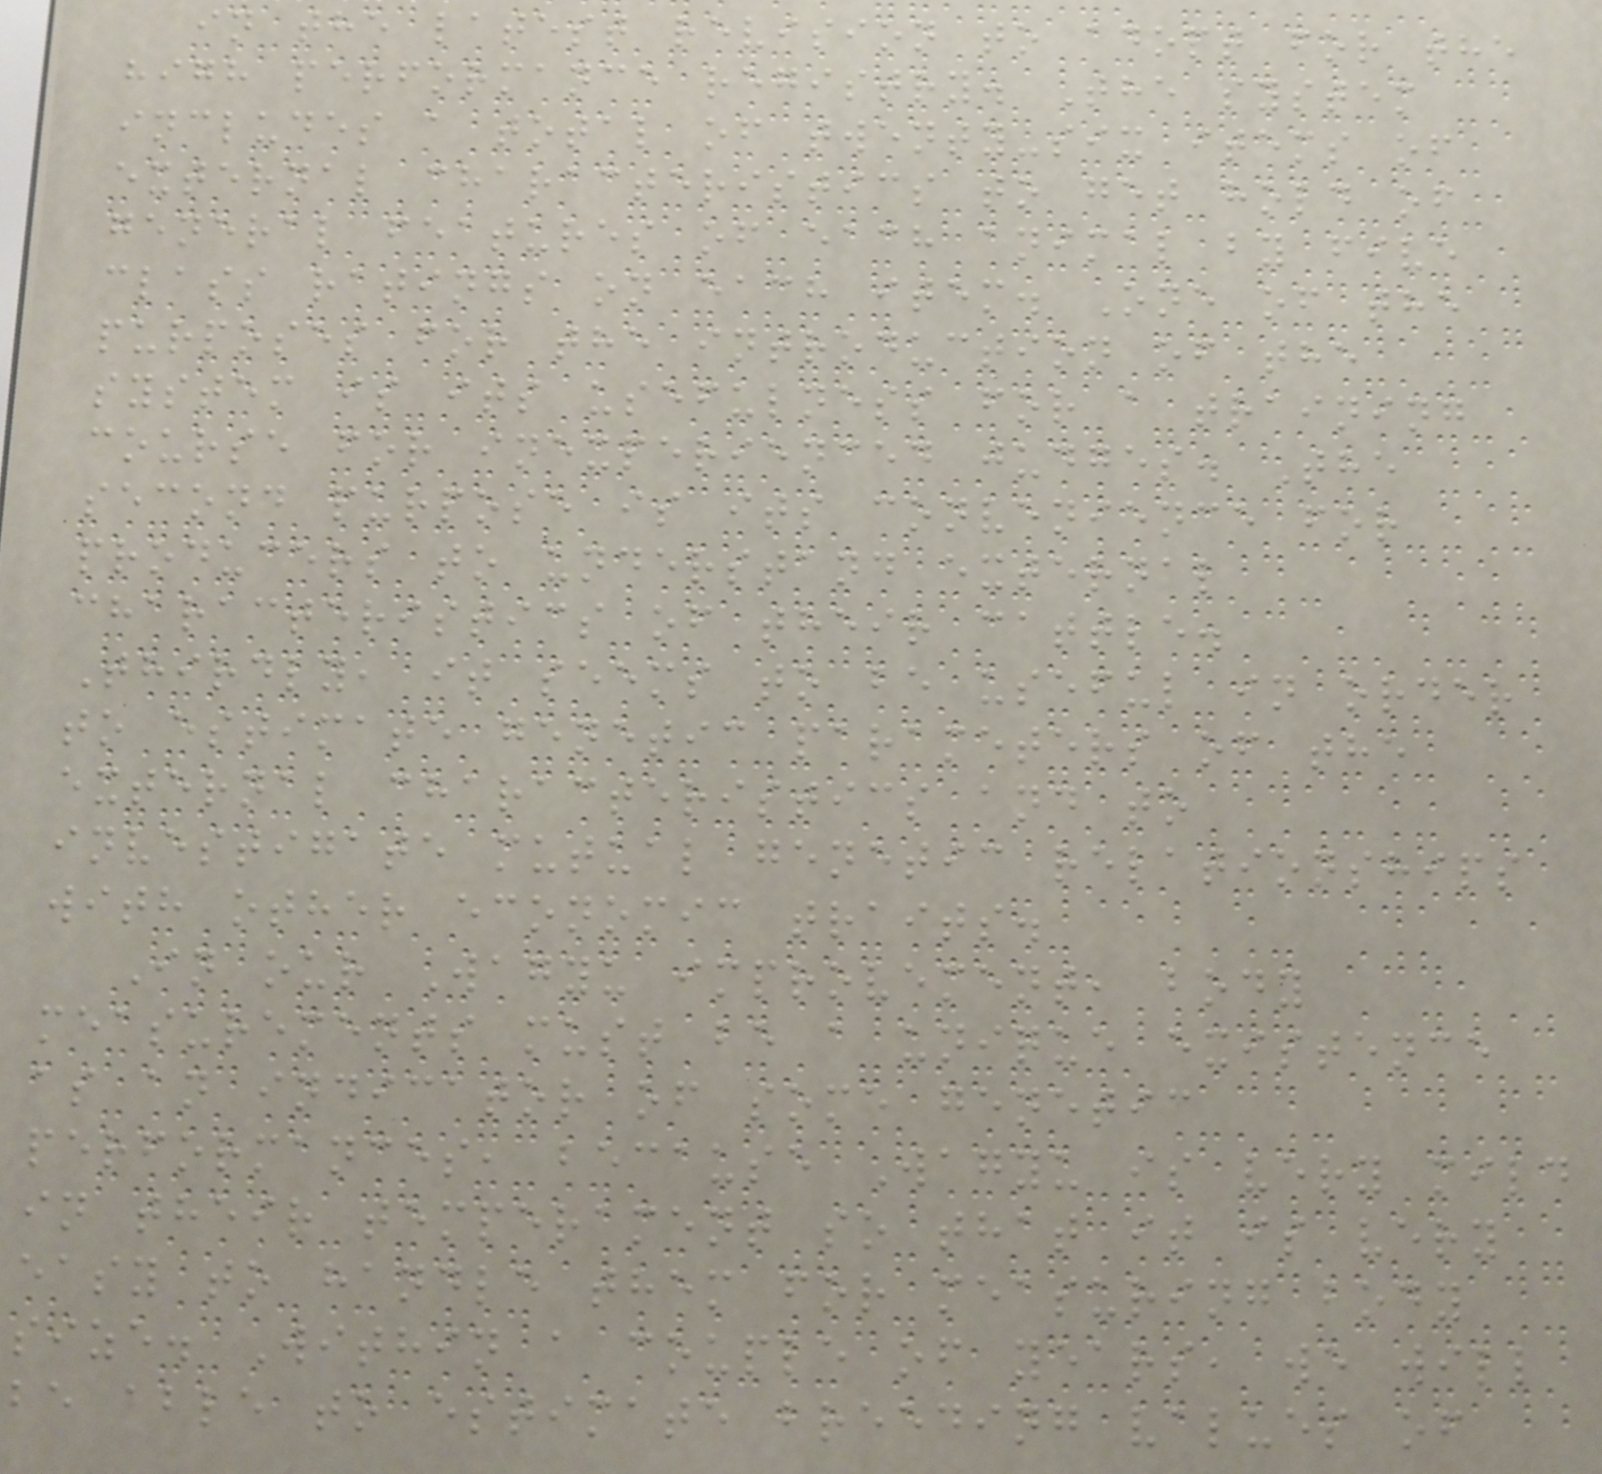in the latest revision to adopt for the
high performance registry. The system
includes a total of twenty-six items of
external characteristics to get hold of
general features of each animal by five
class ratings on each item. One of the
purposes for the introduction of the
system is its usefulness for a training
course for inexperienced judges. The
second purpose is its convenience for
producers to understand external
characteristics of their cattle.
Thirdly, it seems to be useful in order
to estimate genetic parameters of the
external characteristics and to
investigate mutual genetic relationships
with other economic traits.
In our Wagyu improvement, body
measurements must be a unique existence
as an indicator of some genetic
performances, because Wagyu is very mild
in their temperament so that it is very
easy to handle them for measuring body
size. Within a couple of years, we will
be able to estimate breeding values of
